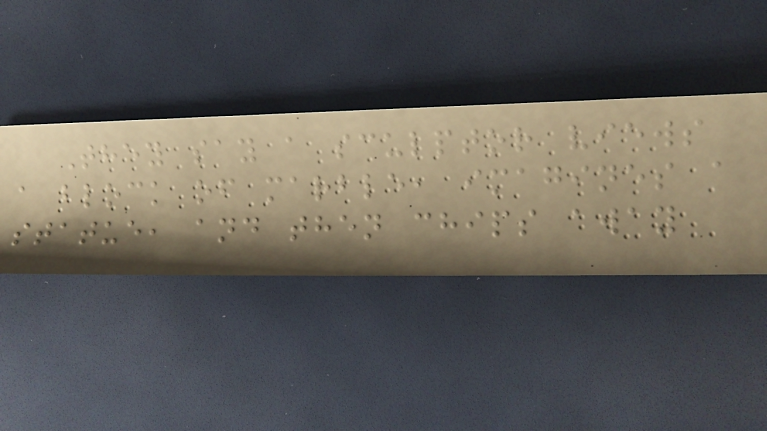They say a sculptor views
a block of marble, imagines a
statue, and then chips away
